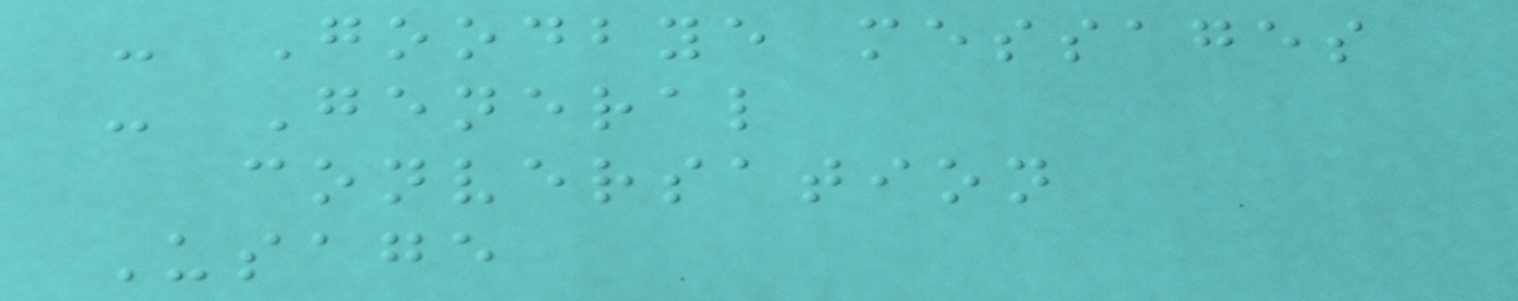- Goodbye messages
- General
conversation
Usage
